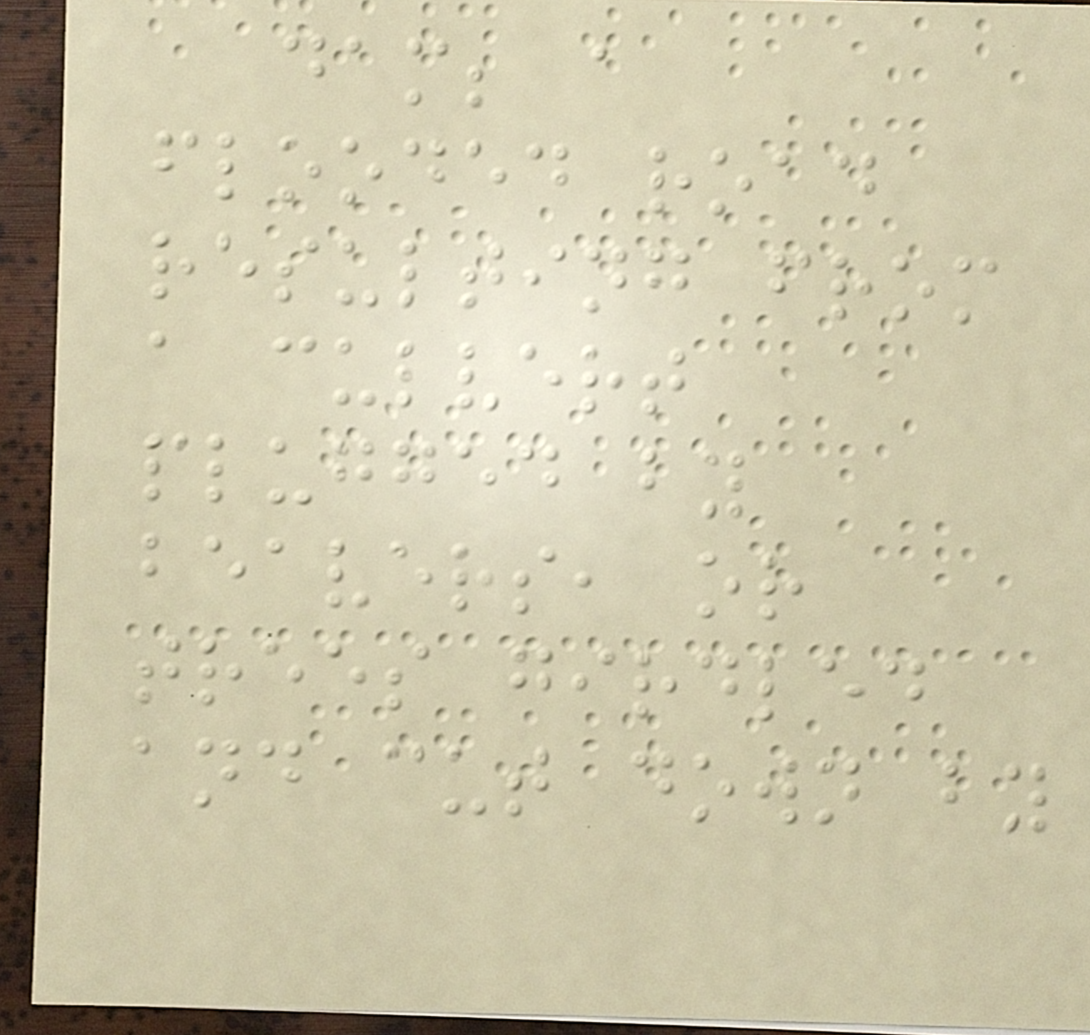dam; a
flooded road
resulting from
a culvert
plugged by
beavers, or
trees girdled
and cut down by
